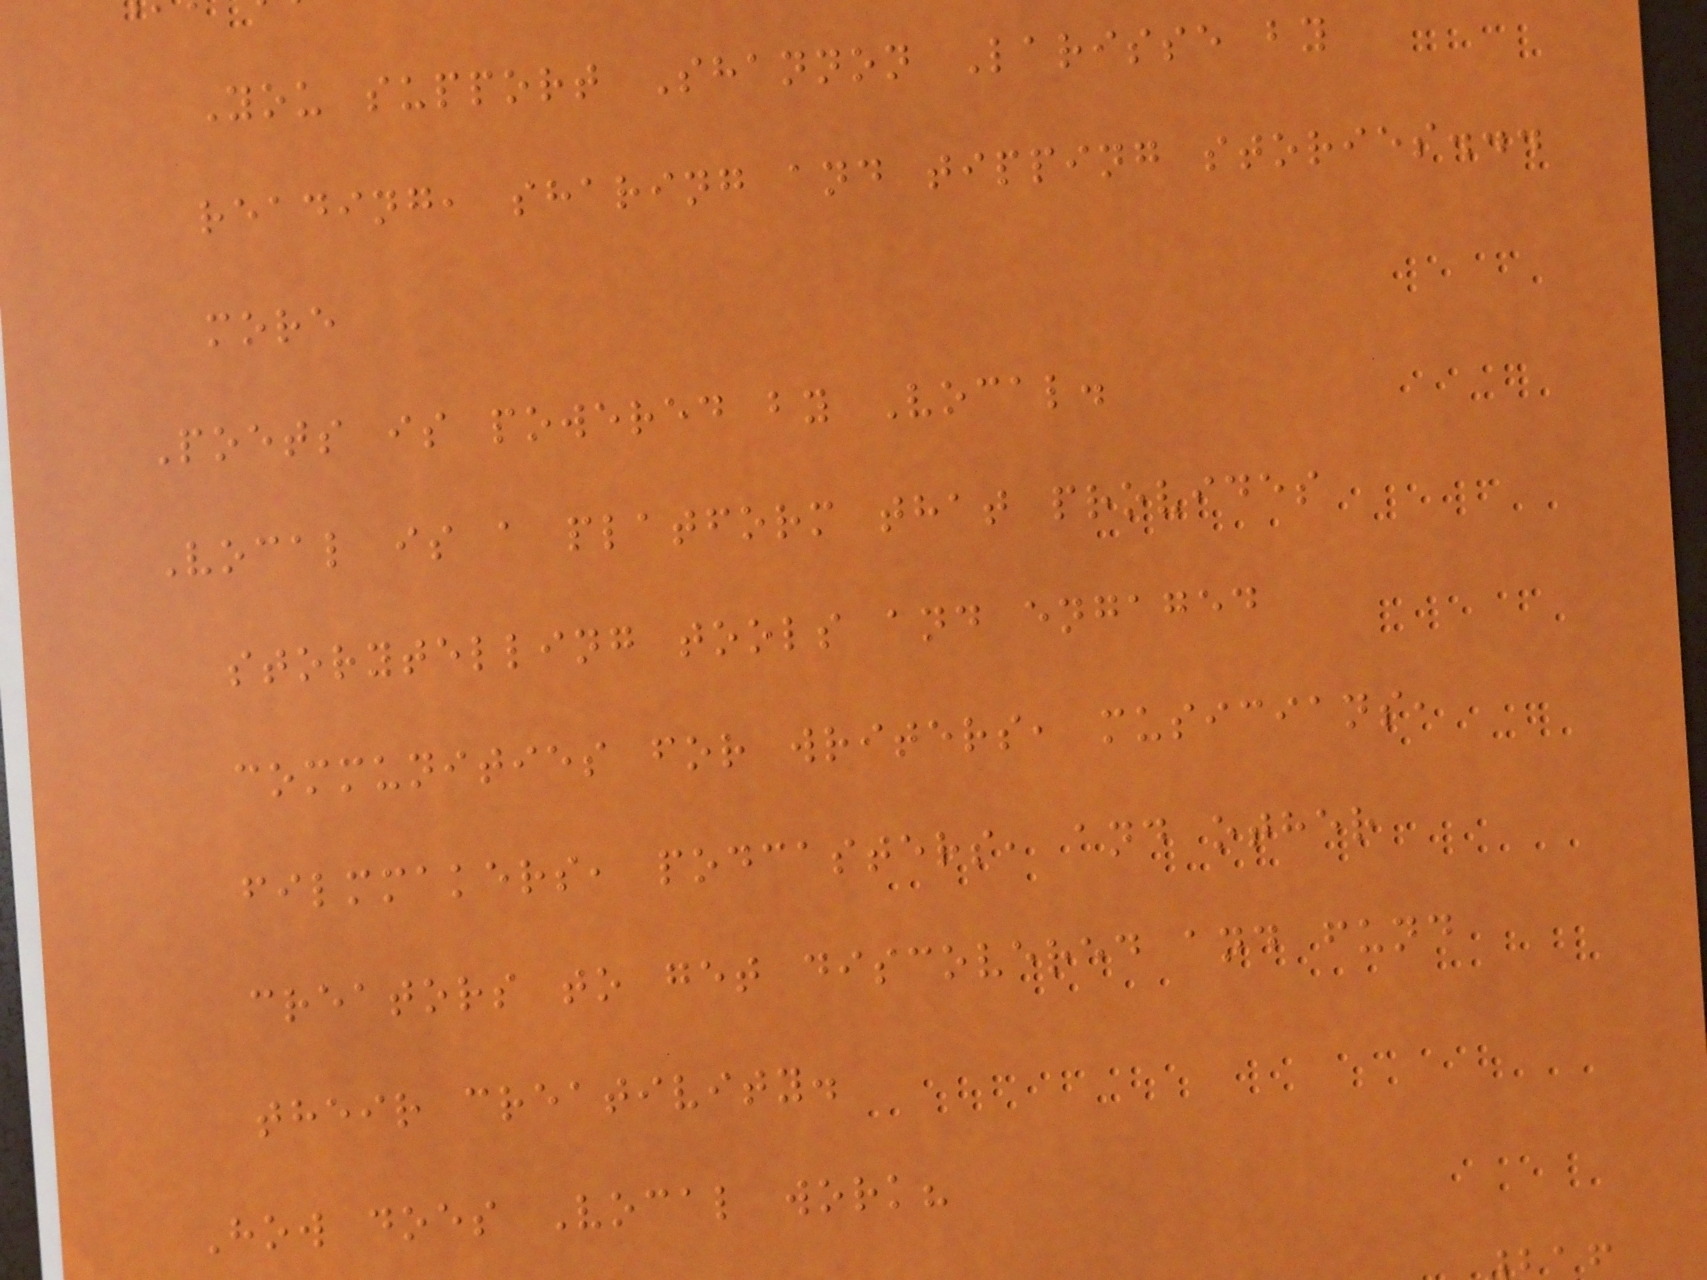You support Shannon Larisse by
reading, sharing and tipping stories...
more
Poets is powered by Vocal.
Vocal is a platform that provides
storytelling tools and engaged
communities for writers, musicians,
filmmakers, podcasters, and other
creators to get discovered and fund
their creativity.
How does Vocal work?
